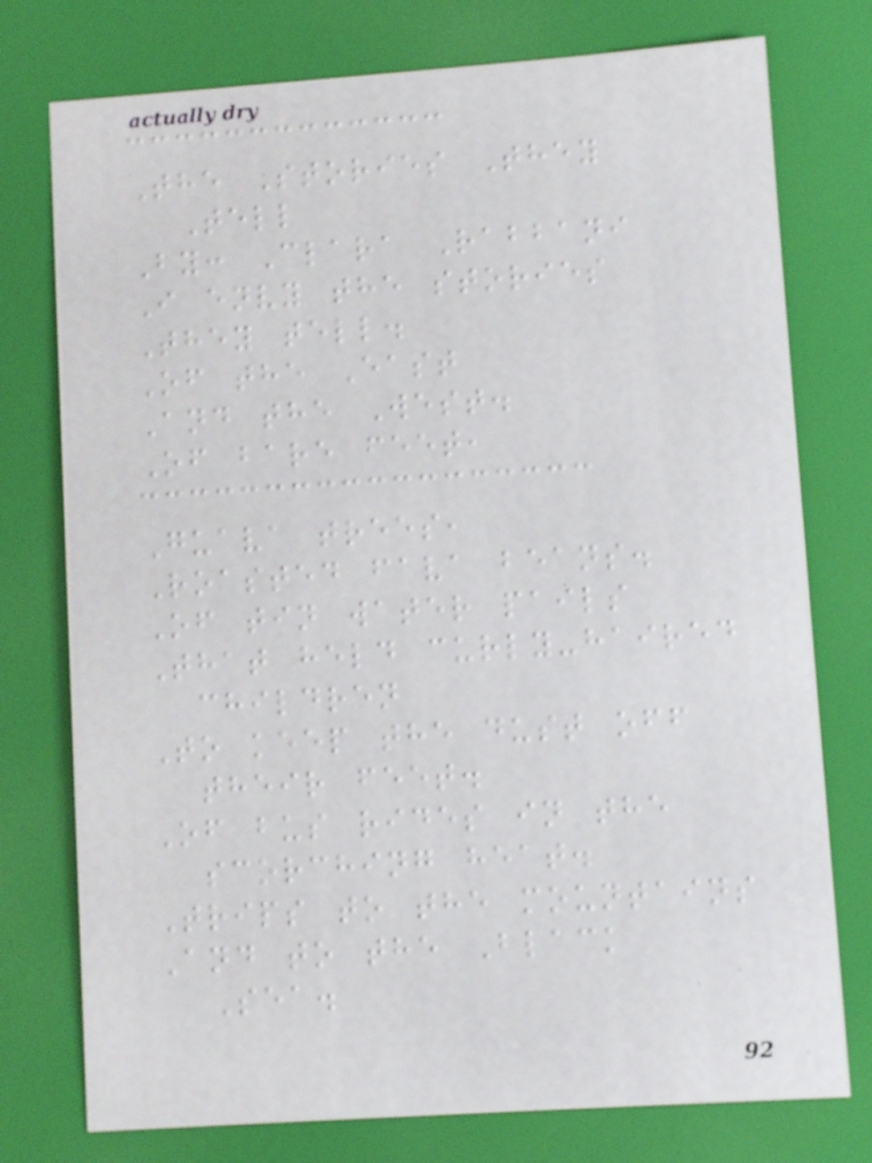The Stories They
Tell
By: Clara Rabbani
I envy the stories
They tell.
Of the East
And the West.
Of bare feet,
Guava trees,
Roasted fava beans.
Of tin water pails
That held curly-haired
children
To keep the dust off
their feet.
Of bus rides in the
scorching heat.
Trips to the mountains
And to the Black
Sea.
